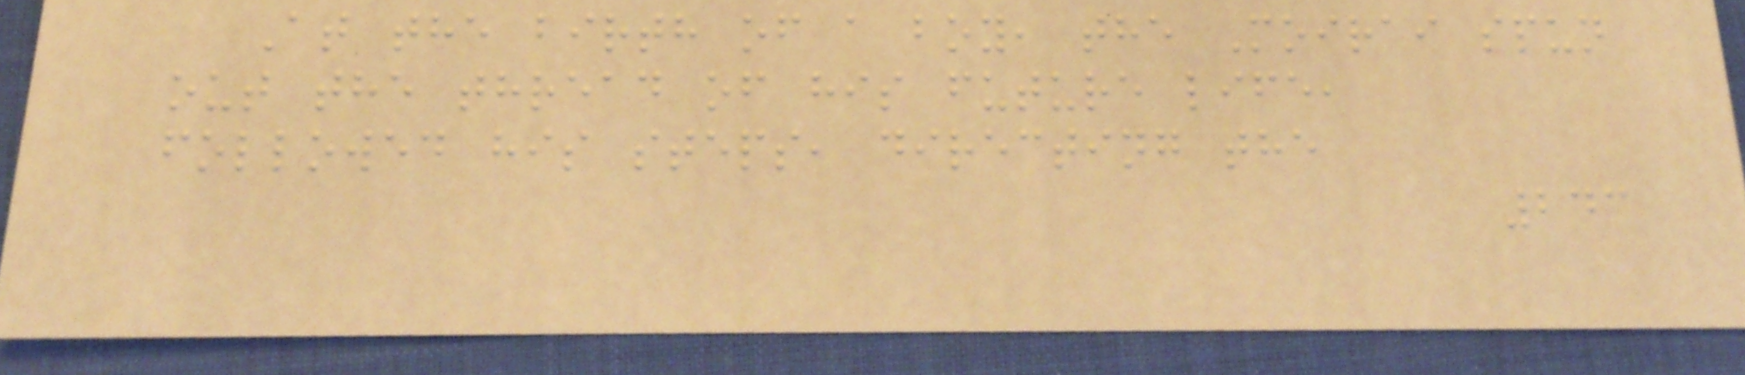At the birth of a boy, the Moirai spun
out the thread of his future life,
followed his steps, directing the
243
